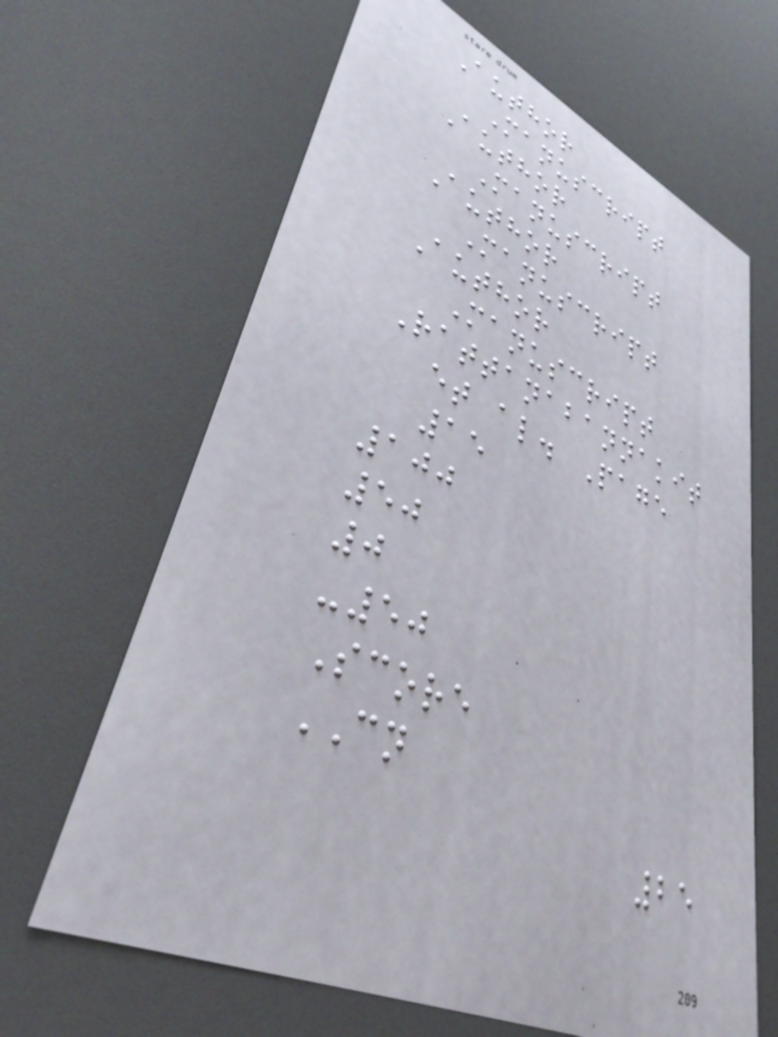Author
Manuscript
Author
Manuscript
Author
Manuscript
Author
Manuscript
Rattanabannakit
et al. Page
15
100
50
0
-50
Score
CN
25
